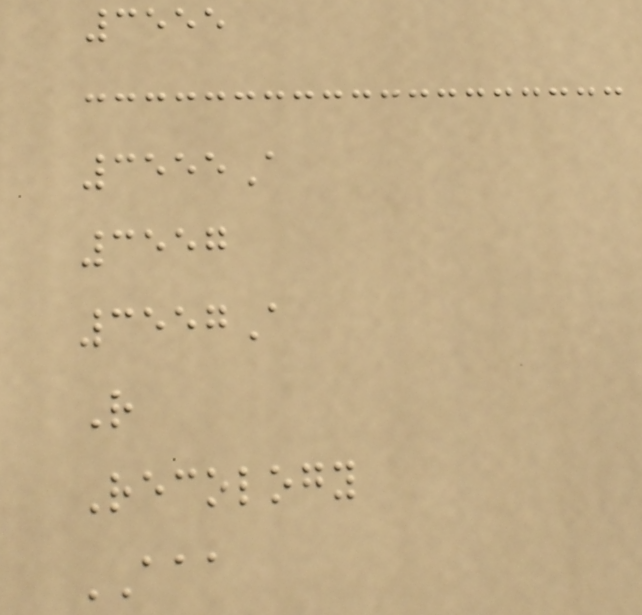3555
3555A
3557
3557A
R
Recology
AAA
